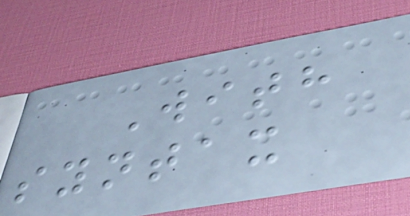With
syntax
